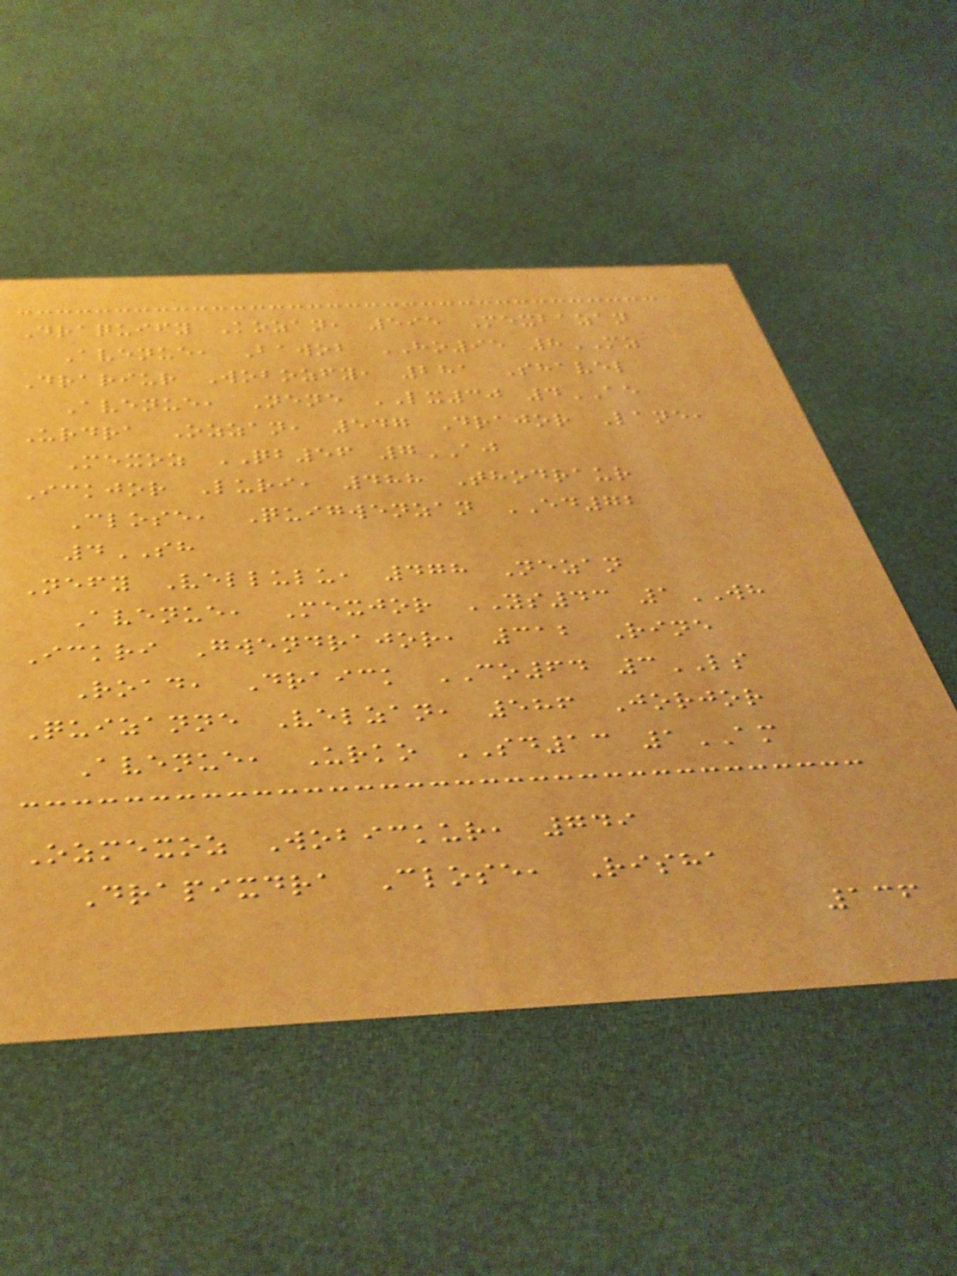Draquify Kozan, 595 Mexbazan
Avenue, Bawob HO95 8MZ
Drariur Wobozfy, 281 Shavel
Avenue, Nene LX30 4AE
Urdra Ozzan, 547 Drajor Lane,
Mexoz QB56 7AJ
Ickjor Luri, 488 Thodraur
Close, Quigwenzan ED72
4SH
Nefy Vellulu, 478 Nezan
Avenue, Mexjor YS43 1WH
Ickri Gwendrajor, 312 Rine
Road, Draick CO64 3LS
Quizanne Velzan, 586 Jorjor
Avenue, Urko SD13 1AM
Ozmexoz Wobickur, 749
Drapixdra Close, Risha
136
